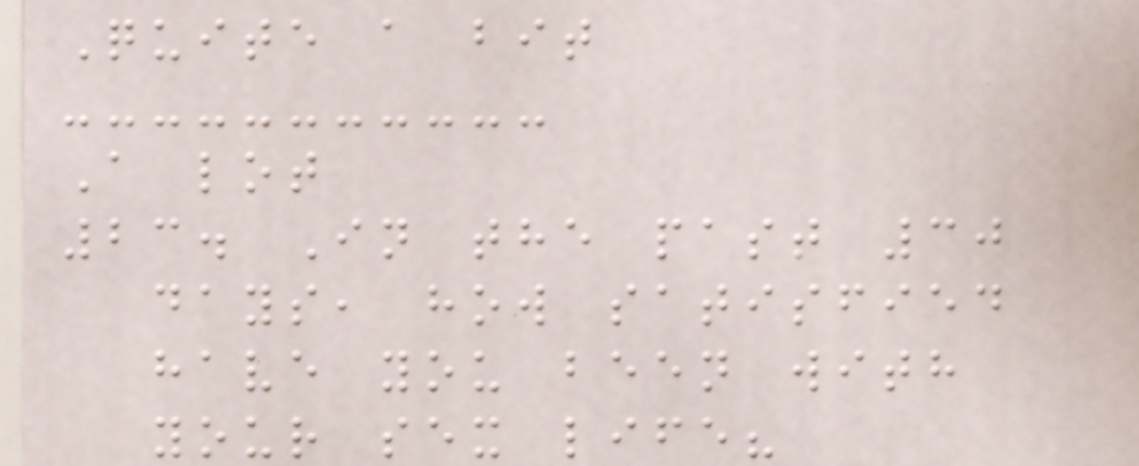Quite a bit
A lot
23. In the past 30
days, how satisfied
have you been with
your sex life?
